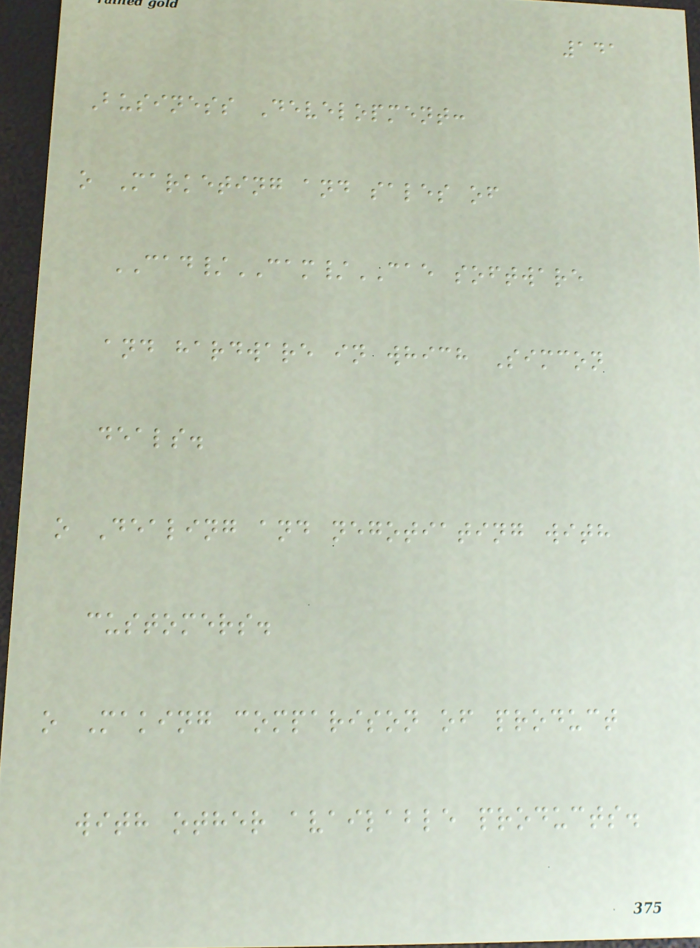141
Business Development:
o Marketing and sales of
CAD/CAM/CAE software
and hardware in which Simcon
deals.
o Dealing and negotiating with
customers.
o Making comparison of product
with other available products.
